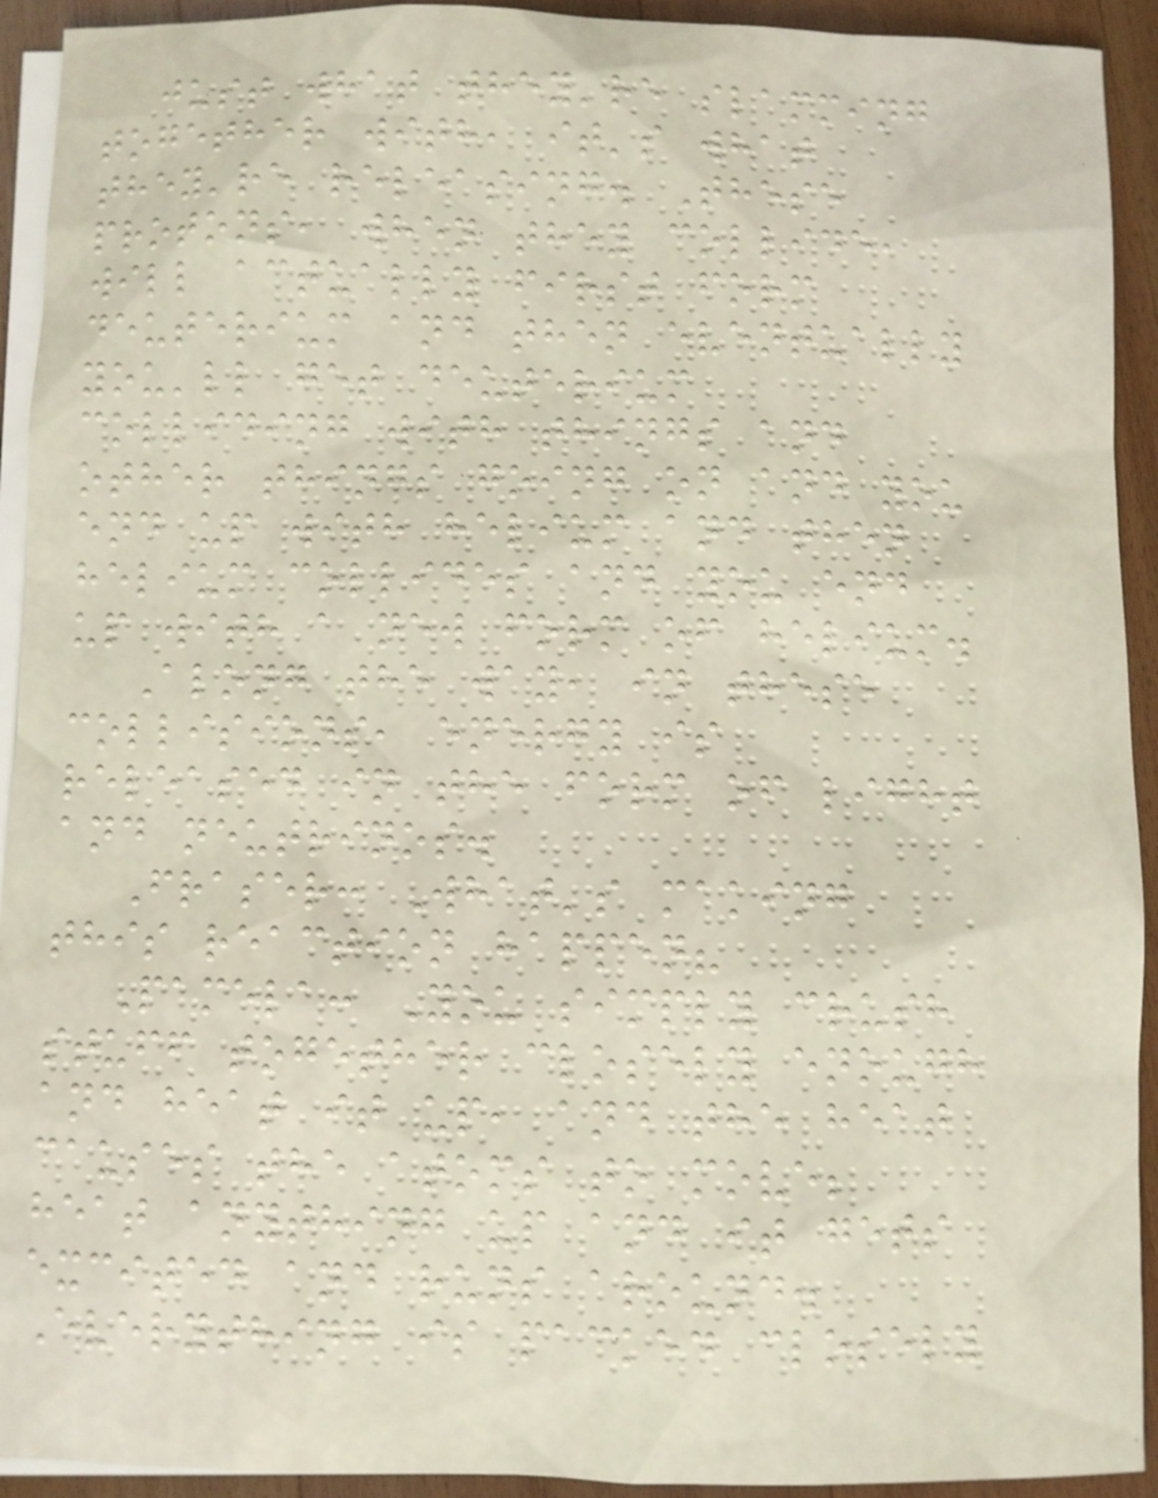just what they're slamming
together with, it's what
they're releasing. These
protons, when they collide,
will actually first form
deuterium and then eventually
you'll get deuterium
colliding with things and
other things going on and you
end up with helium and then
helium collides and you end
up with a new form of helium.
Along the way, in these
collisions, energy is
released in the form of light
and neutrinos.
Fraser: What's making
this reaction happen?
Pamela: You simply crush
stuff together closely enough
and heat it up, and the heat
causes the atoms to move;
heat anything up and it gets
excited and runs around.
Everything is packed closely
